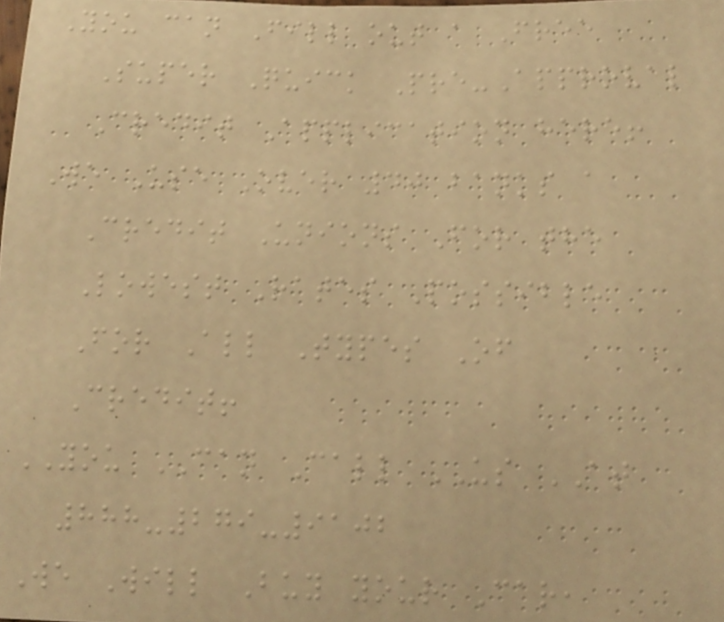You can Fill out a Free
Super Quick Pre-Approval
Credit Application here!
We Use Over 40 banks a
Credit Unions For the
Lowest Rates Possible
For All Types Of
Credit!
YOU CAN Call US AT
888-279-9102
We Will Buy your Car,
